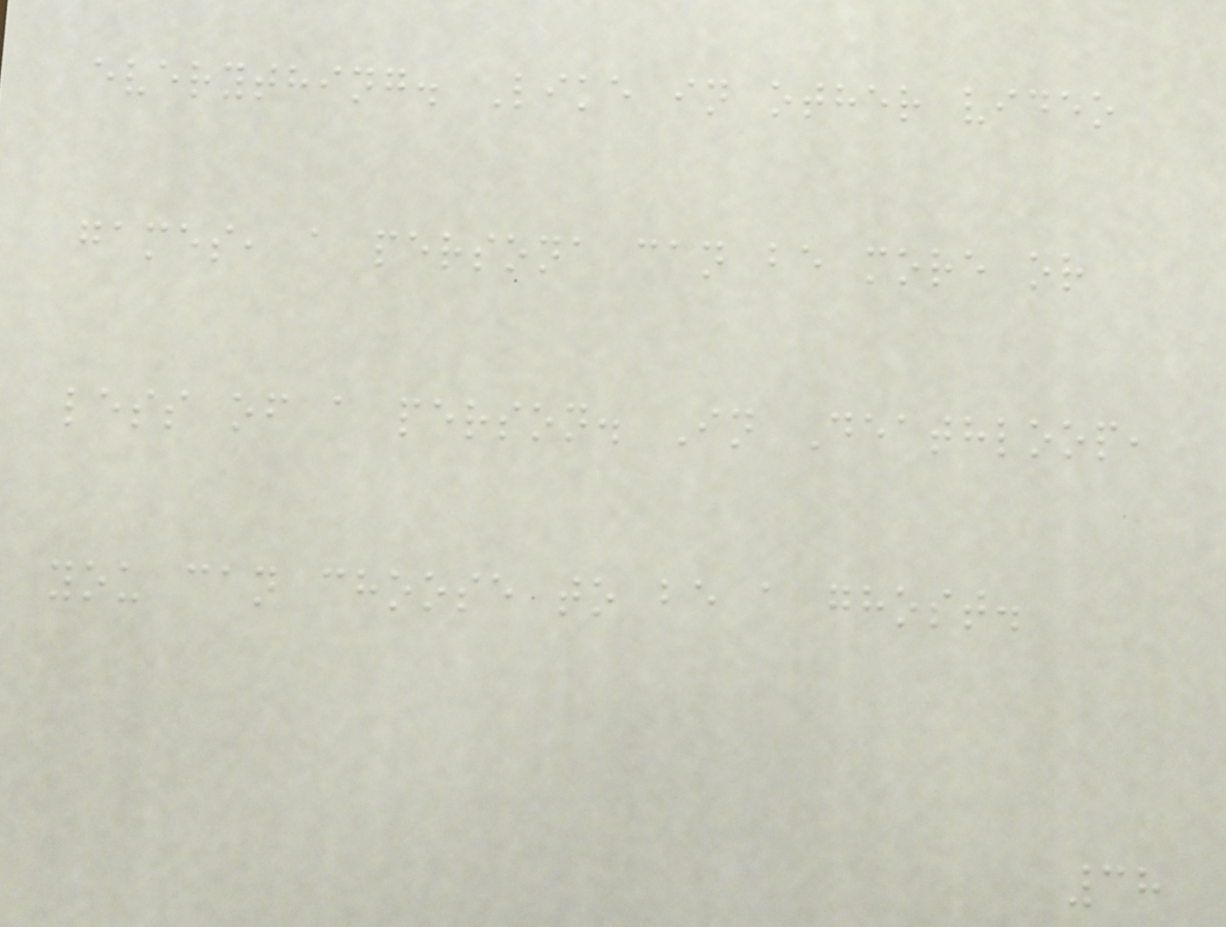everything. Like in other video
games, a persona can be more or
less of a person. In Deathloop,
you can choose to be a ghost.
38
